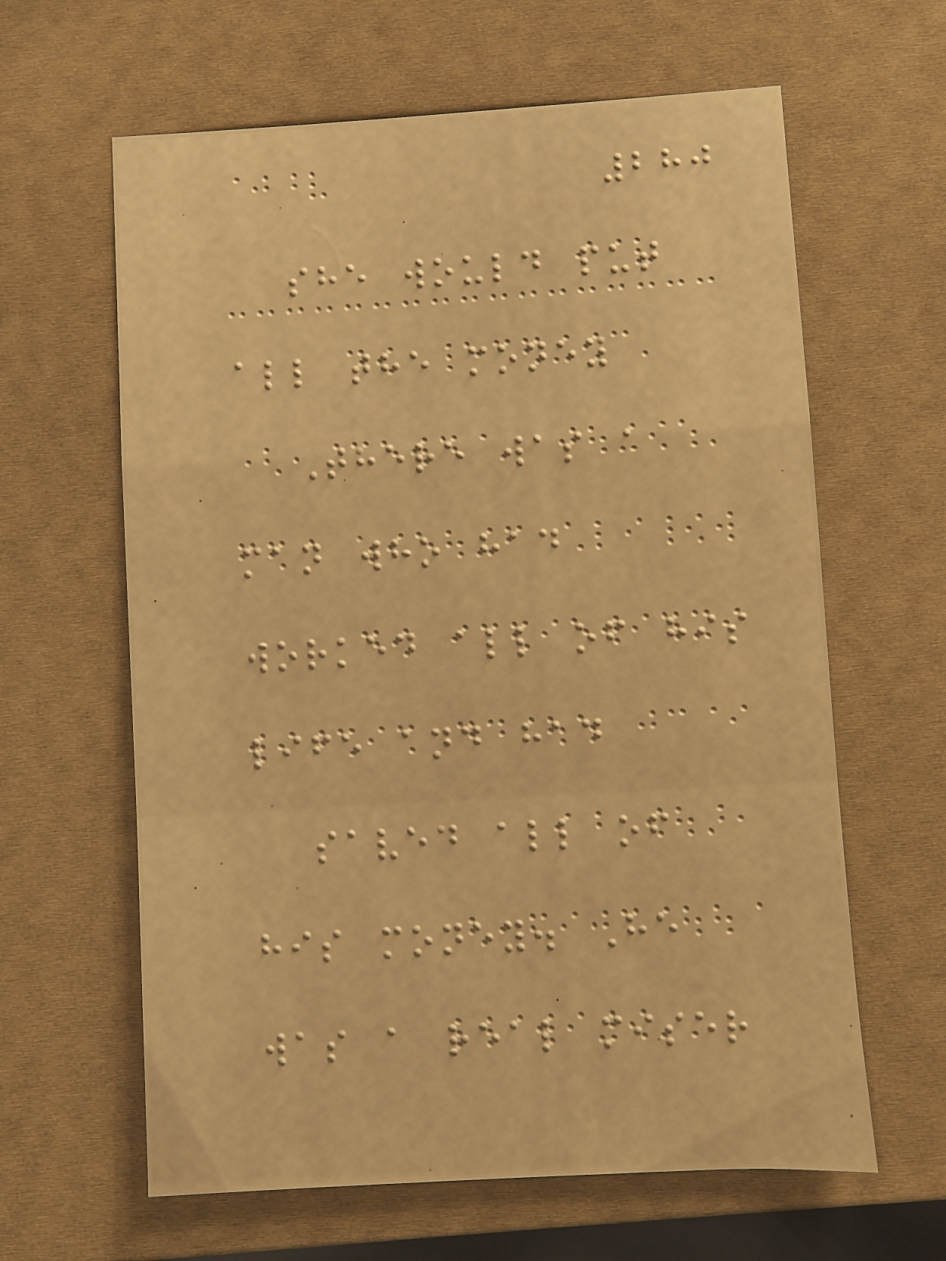280
she would put
all the money
There was a
man who had
worked all of his
life and had
saved all of
his money. He
was a real miser
